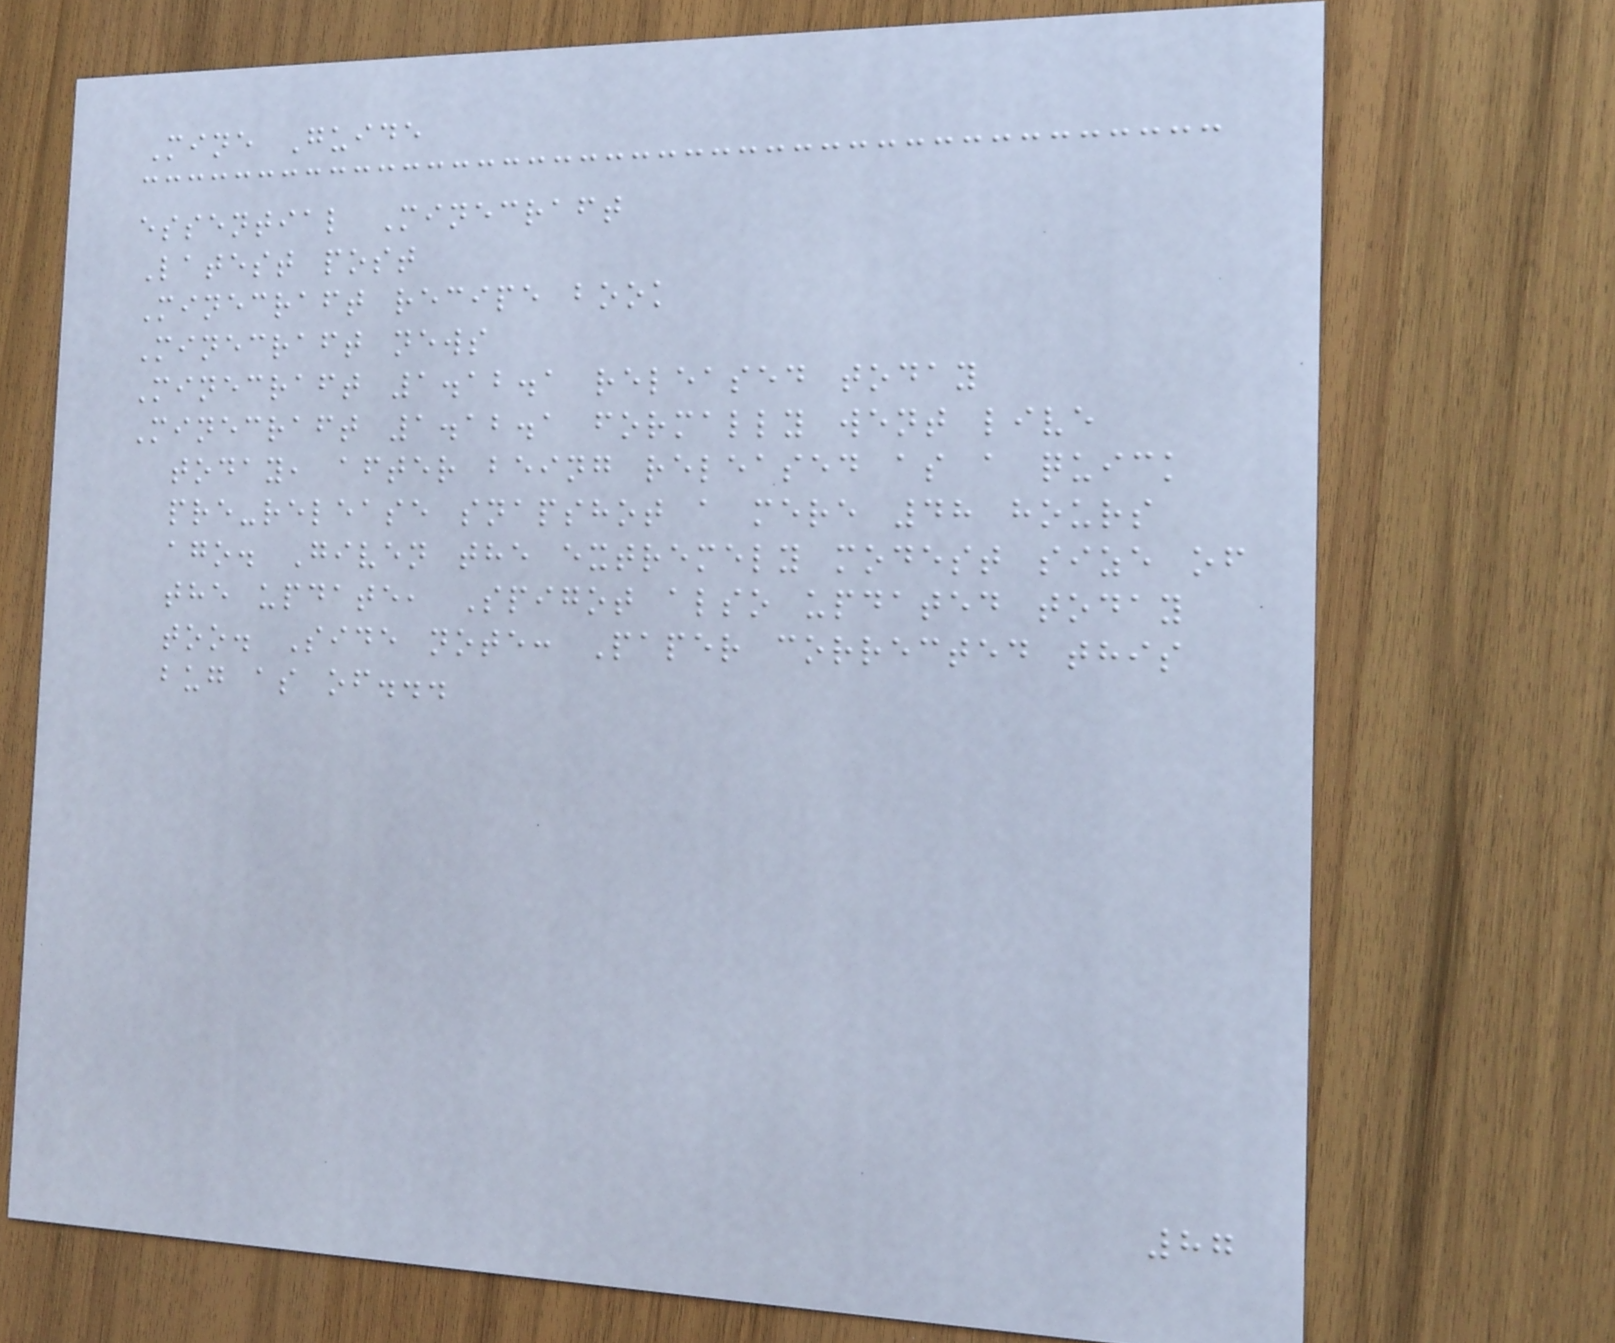Mine Guide
essential Minecraft
Latest post
Minecraft recipe book
Minecraft news
Minecraft 1.12.1 released today
Minecraft 1.12.1 formally went live
today, after being released as a quick
pre-release snapshot a mere 48 hours
ago. Given the extremely modest size of
the update, Spigot also updated today
too. Side note: Paper corrected this
bug as of...
87
